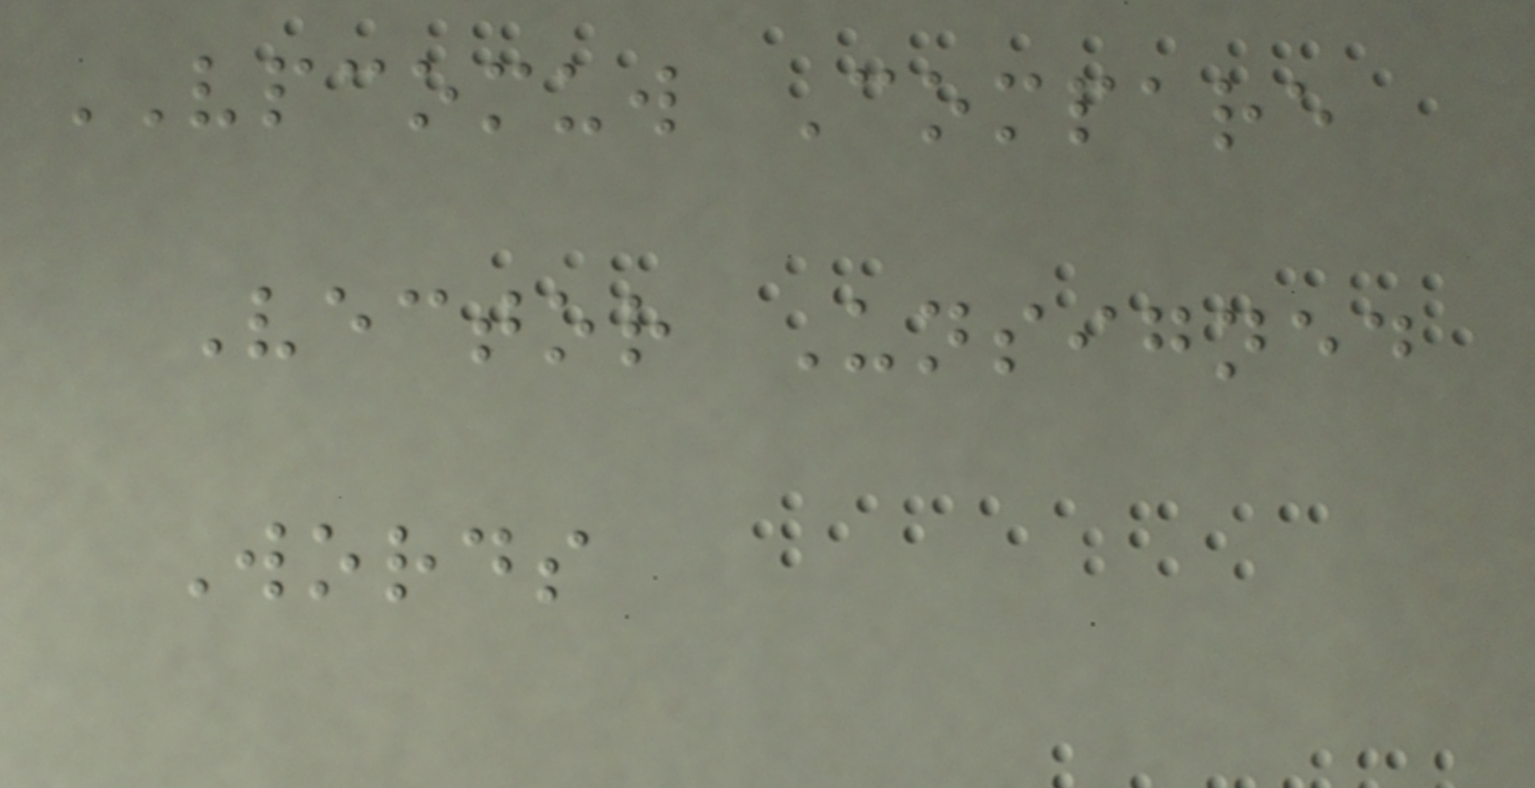VPCOMUW Compare
Vector Unsigned
Words
